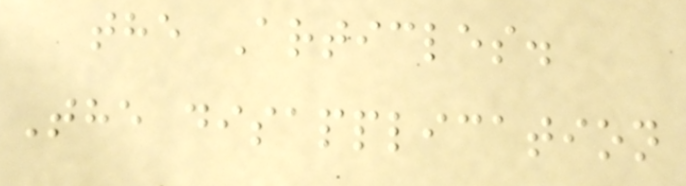the Articles.
The disapplication
